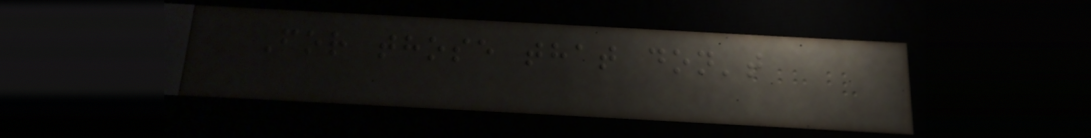For those that don't
